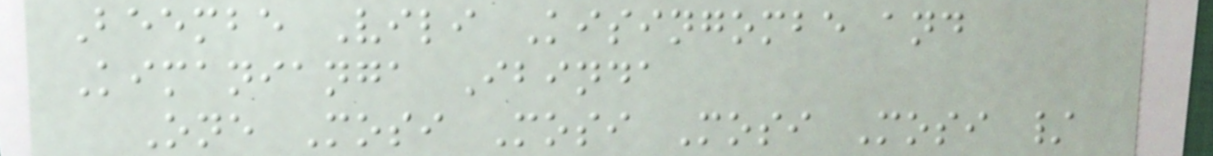Beembe Vili Kisingombe and
Kimanianga Ibinda
One Mosi Mosi Mosi Mosi /
